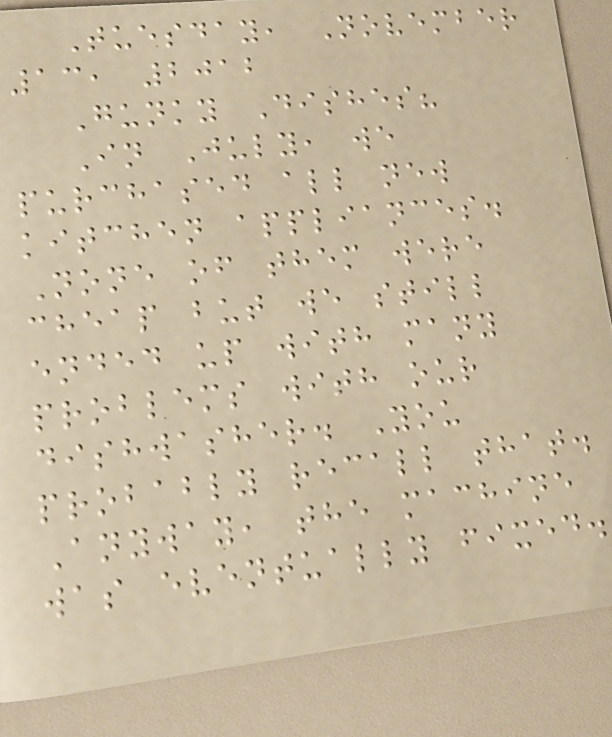Tuesday, November
13, 2012
Gunky Dishes?
In July, we
purchased all new
kitchen appliances.
None of them were
cheap but we still
ended up with many
problems with our
dishwasher. You
probably recall that.
Anyway, the machine
was eventually fixed.
